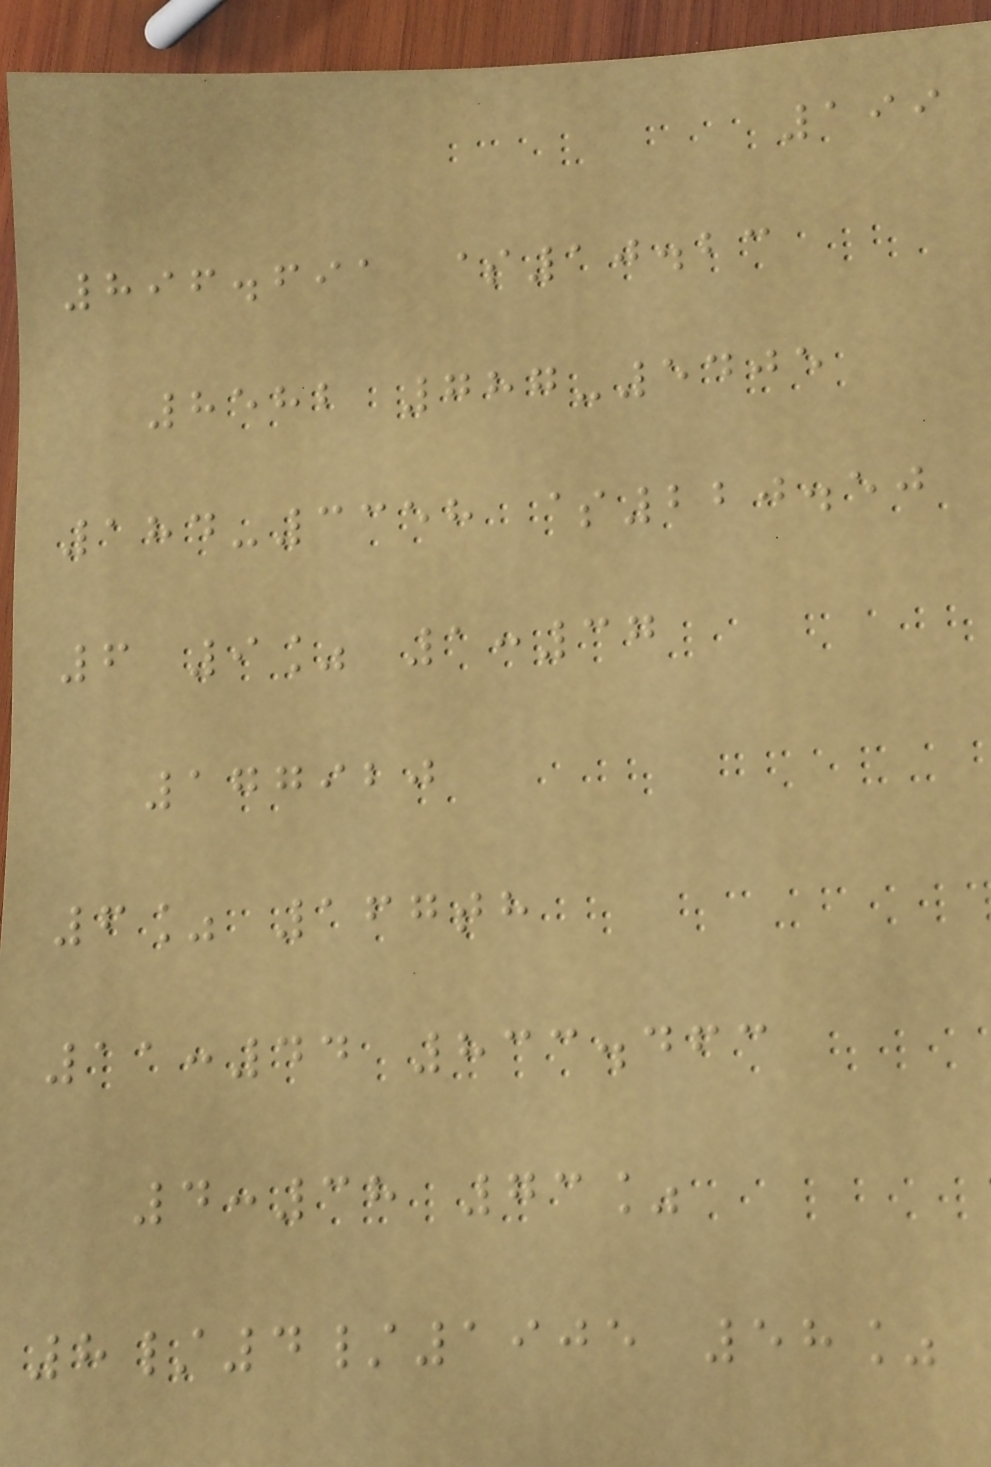199
896.691 $10.23
8582 787-5405
184-3358 $220.50
6 9% 1:37
177920
6% 167th
11:44 833.463
4:38 73%
8/4/1905 58%
